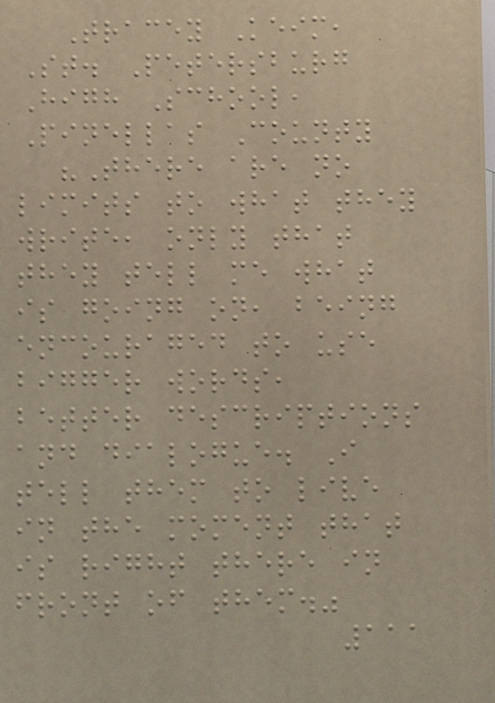Tracey Keim,
St. Petersburg
High School,
Pinellas County
"There are no
limits to what they
write, only that
they tell me what
is going on, being
encouraged to use
bigger words,
better descriptions
and dialogue. I
tell them to live
in the moment that
is right there in
front of them."
111
